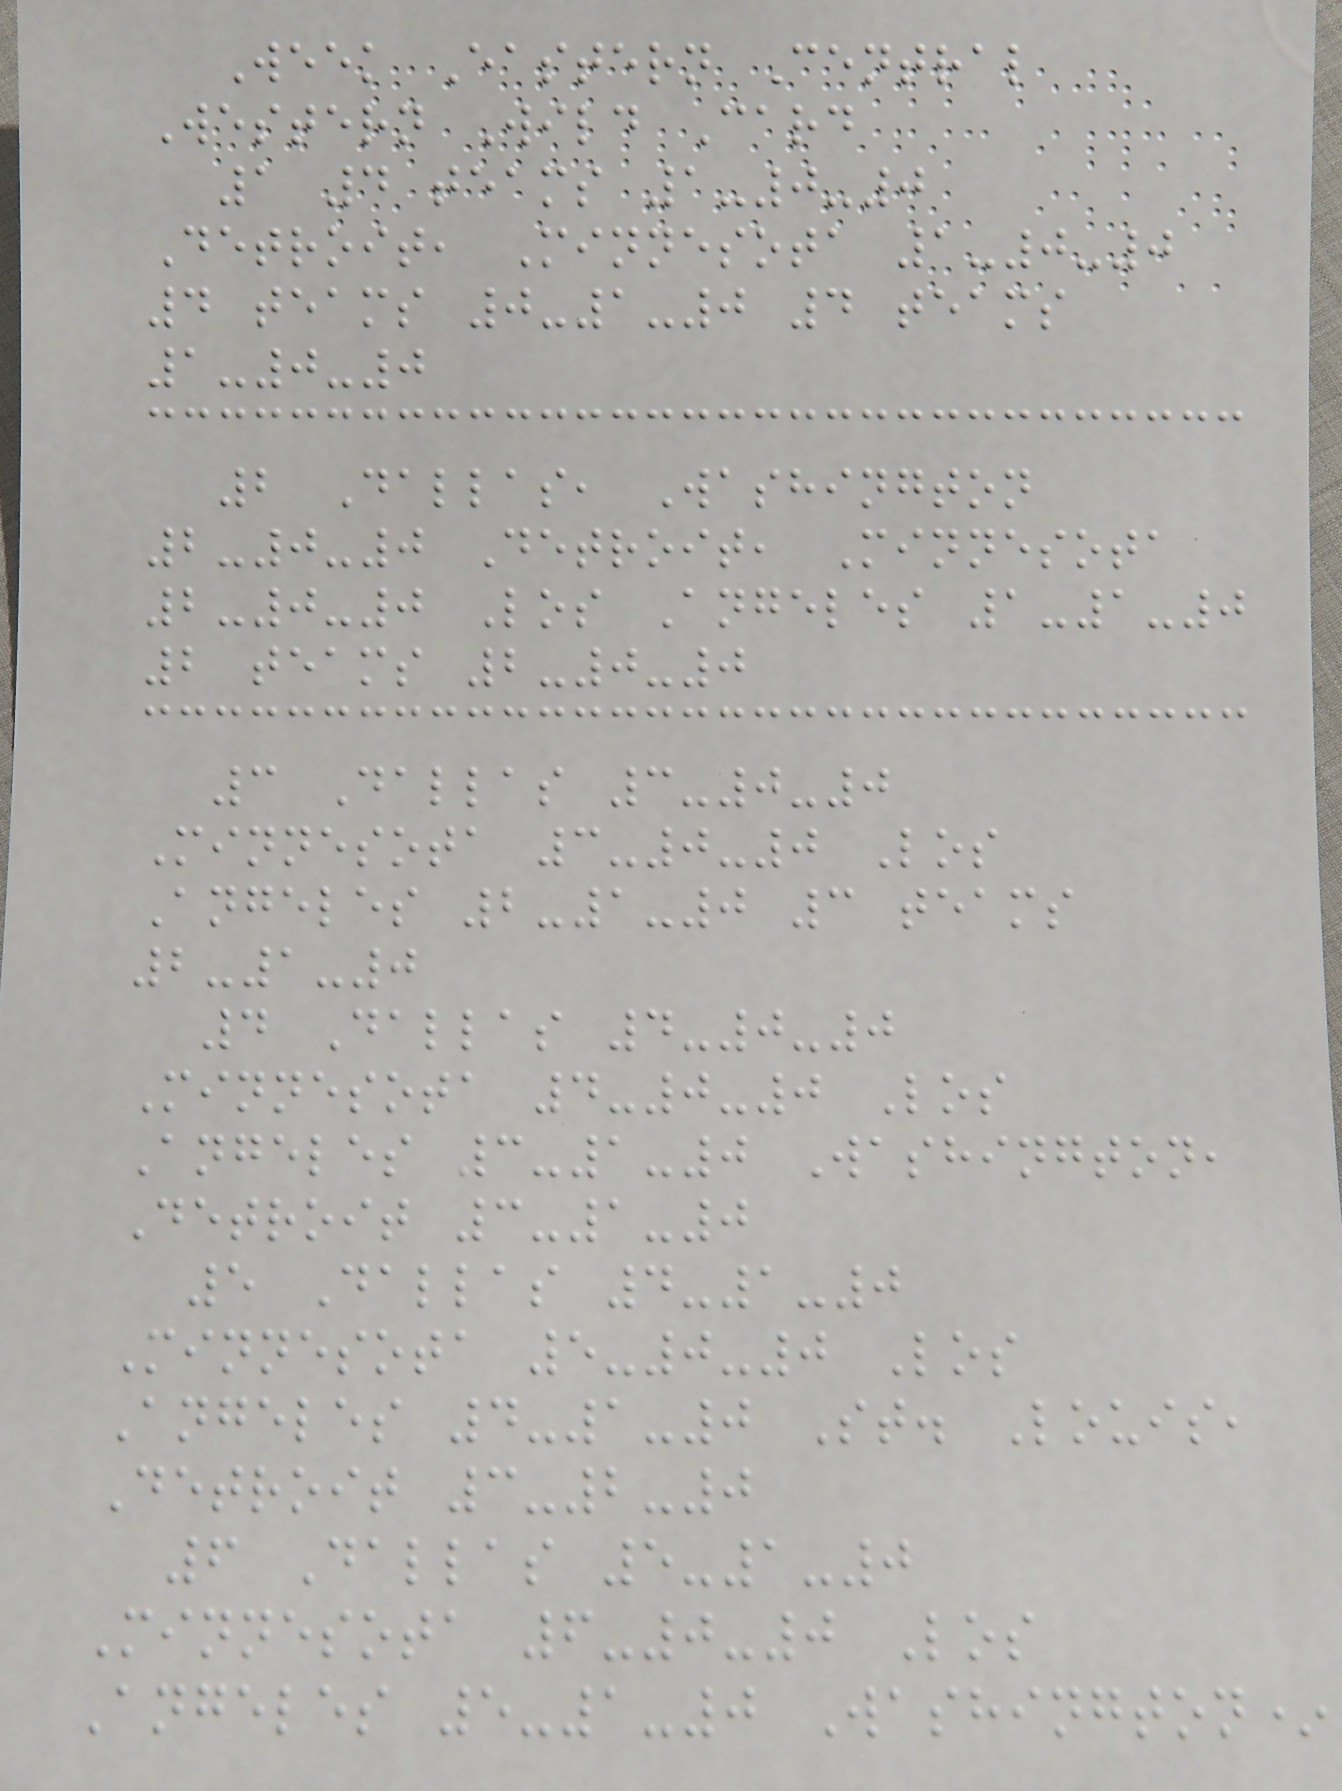Week Eastern Central
Western Wild Card
1 4 teams 1-0-0
Detroit, Minnesota 1-0-0
4 teams 0-1-0 4 teams
1-0-0
2 Dallas, Washington
2-0-0 Detroit, Minnesota
2-0-0 Los Angeles 1-1-0
2 teams 2-0-0
3 Dallas 3-0-0
Minnesota 3-0-0 Los
Angeles 2-1-0 3 teams
2-1-0
4 Dallas 4-0-0
Minnesota 4-0-0 Los
Angeles 3-1-0 Washington,
Detroit 3-1-0
5 Dallas 4-1-0
Minnesota 5-0-0 Los
Angeles 4-1-0 St. Louis,
Detroit 3-2-0
6 Dallas 5-1-0
Minnesota 6-0-0 Los
Angeles 5-1-0 Washington*
